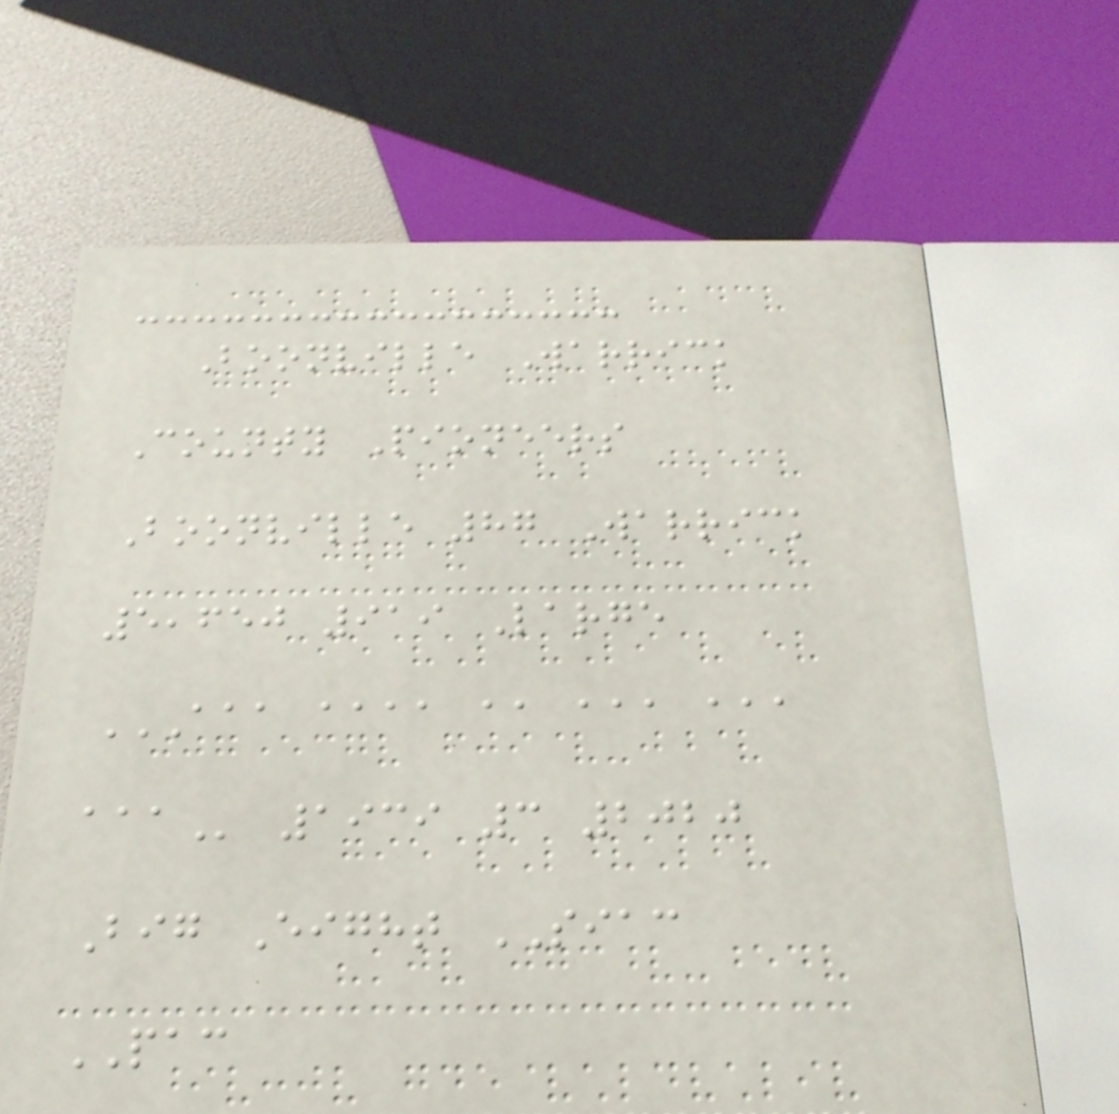Boonville Warrick
County Pioneers
Boonville 87 Warrick
5,650 919 Large
AAA AAAA AA AAA AAA
AAA 1939 3 2020
Big Eight SIAC
PAC
